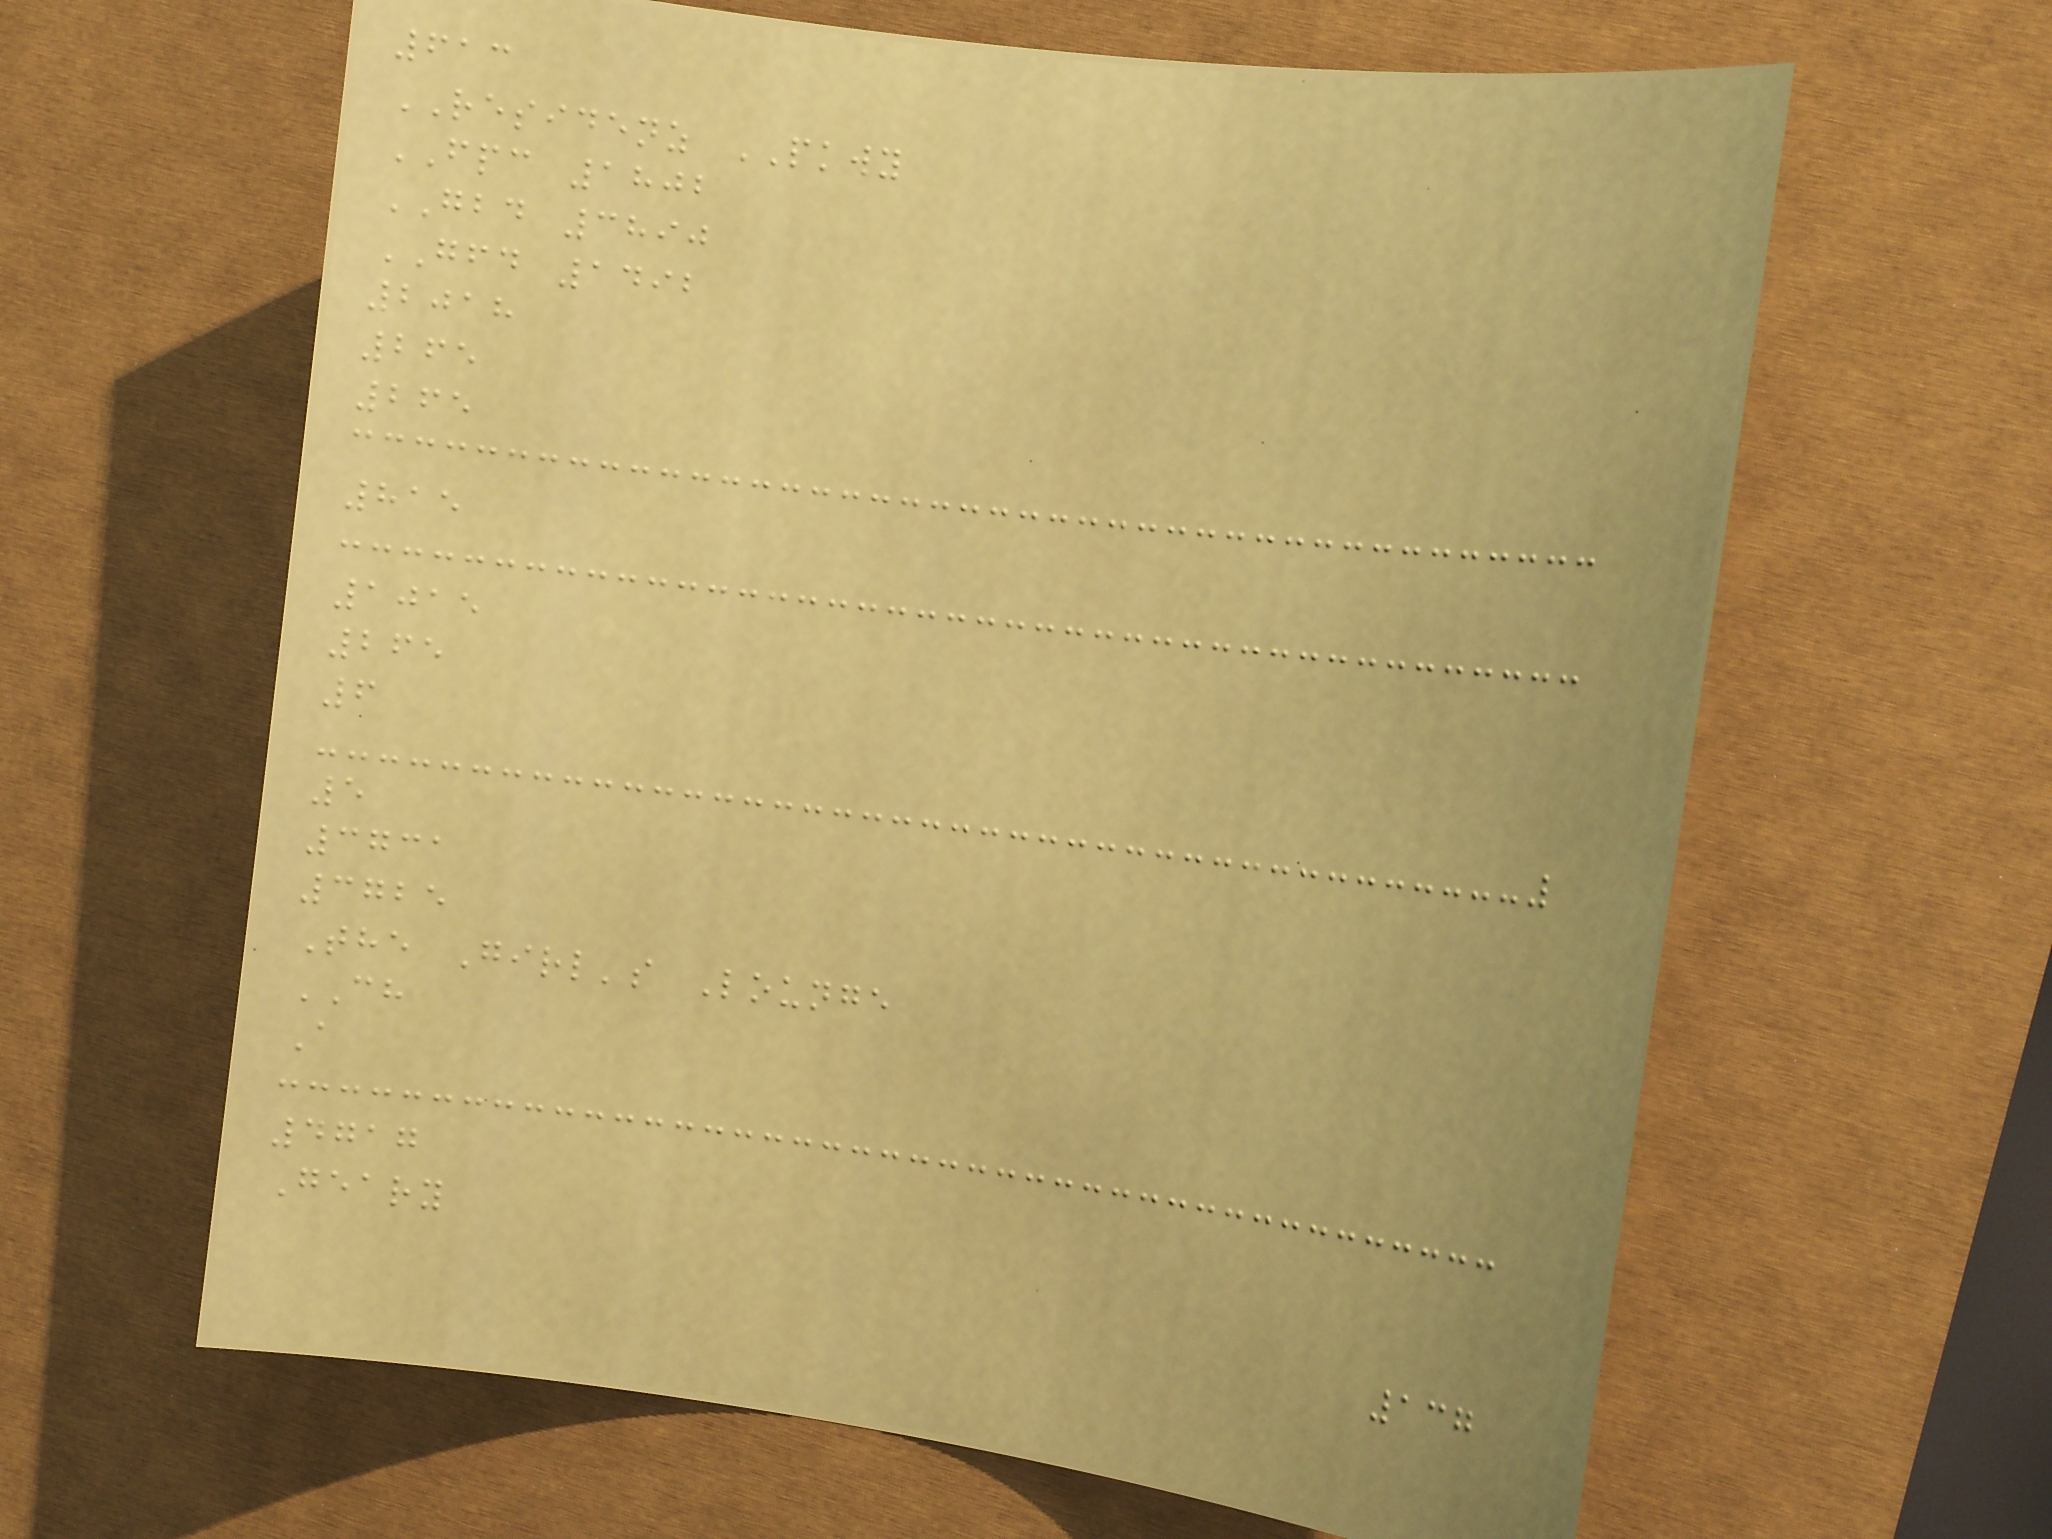613
RESIDENZ PKWY
FPC 1802
GBD 3890
GFD 1492
2018
265
265
815
1015
265
6
5
3731
3725
The Girl's Lounge
CH
A
4717
Geary
137
